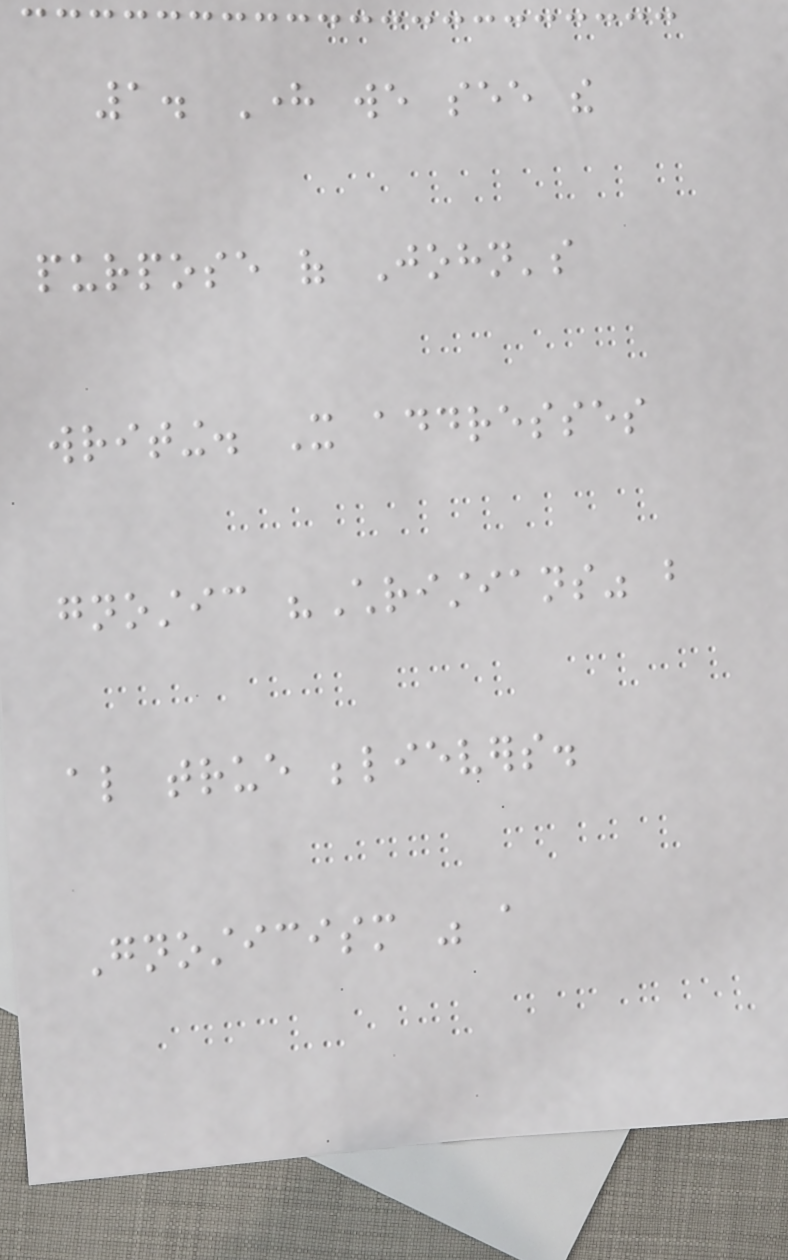1. Here we see the
purpose of John's
writing. It addresses
gnostic "Christians" but
also true believers.
Gnosticism was a
